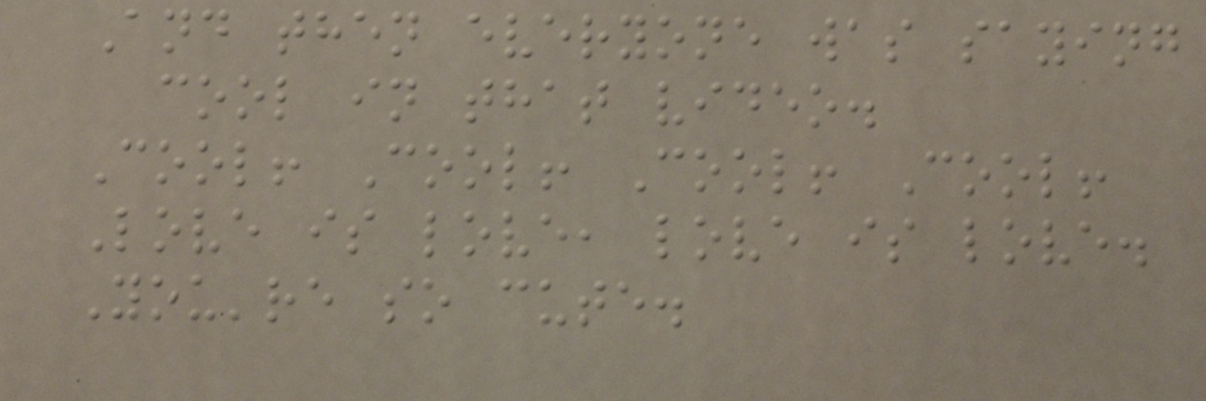And then everyone was saying
cool in that video.
Cool! Cool! Cool! Cool!
Love is love, love is love.
You're so cute.
